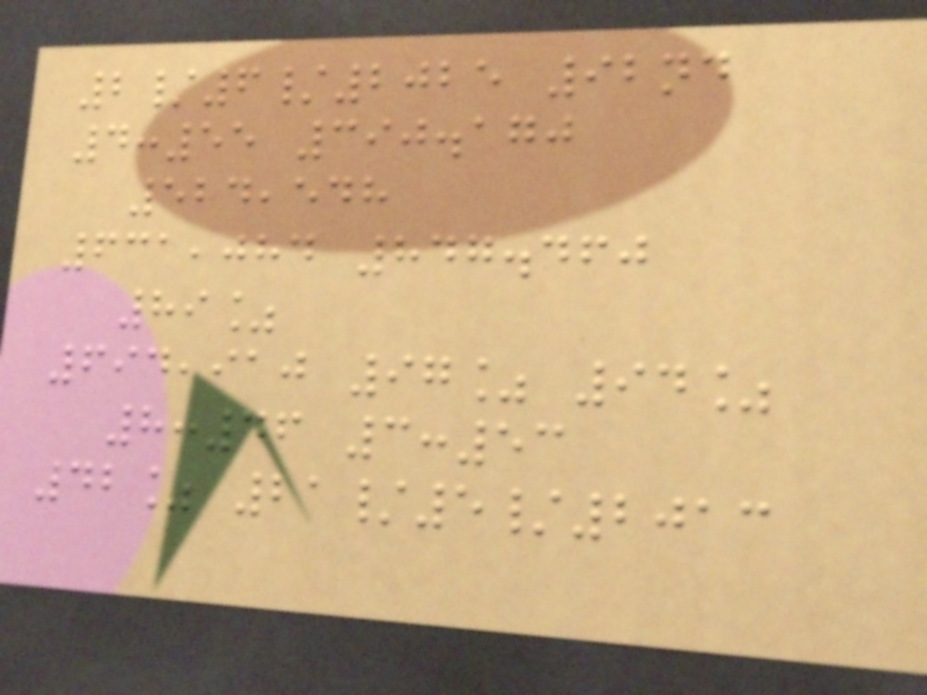2/6/2025 92nd
4:55 390.170
524,548
631,084 847.460
89%
694,910 97% 94%
8:46 3:53
42% 21/5/2013
